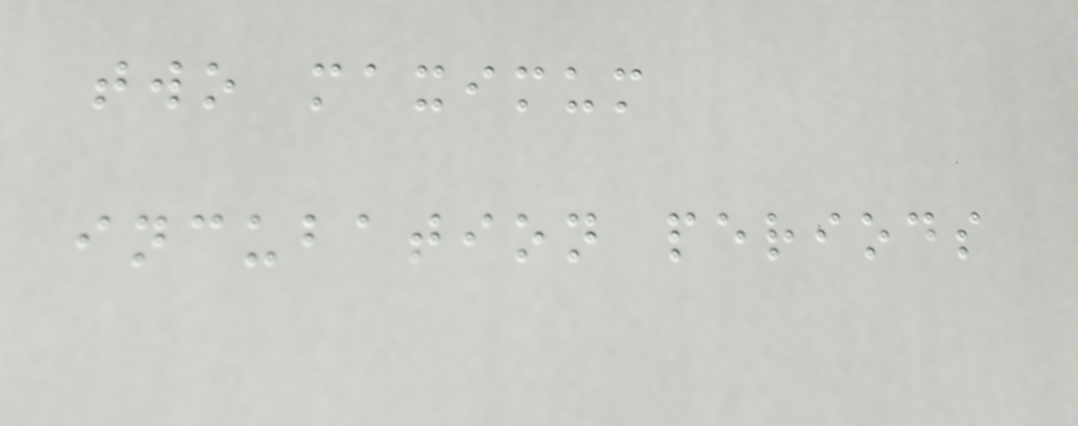two maximum
incubation periods
